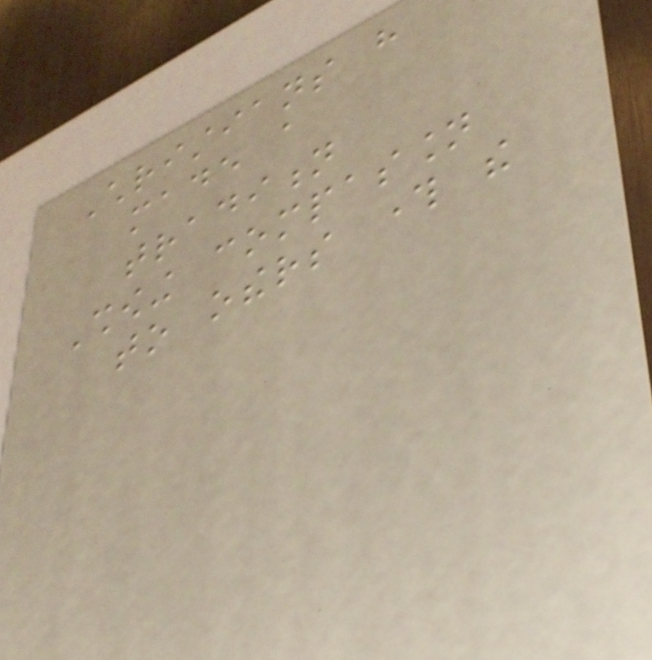Christians have
made a
tradition
Showing compassion
to others through the
